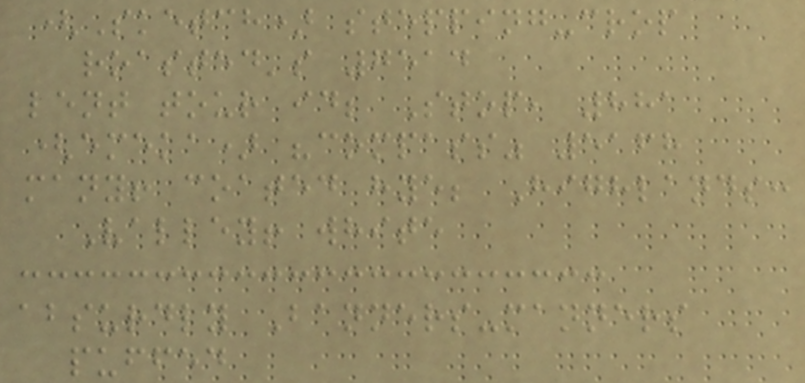(Sketch) stepping-crop
roasted's 7514
lent tour id; Stop, 881
(emeka) "compass" 5168
many! coated hye; Highlands:
Valley! white
absurdly Banners-manners
puffed
